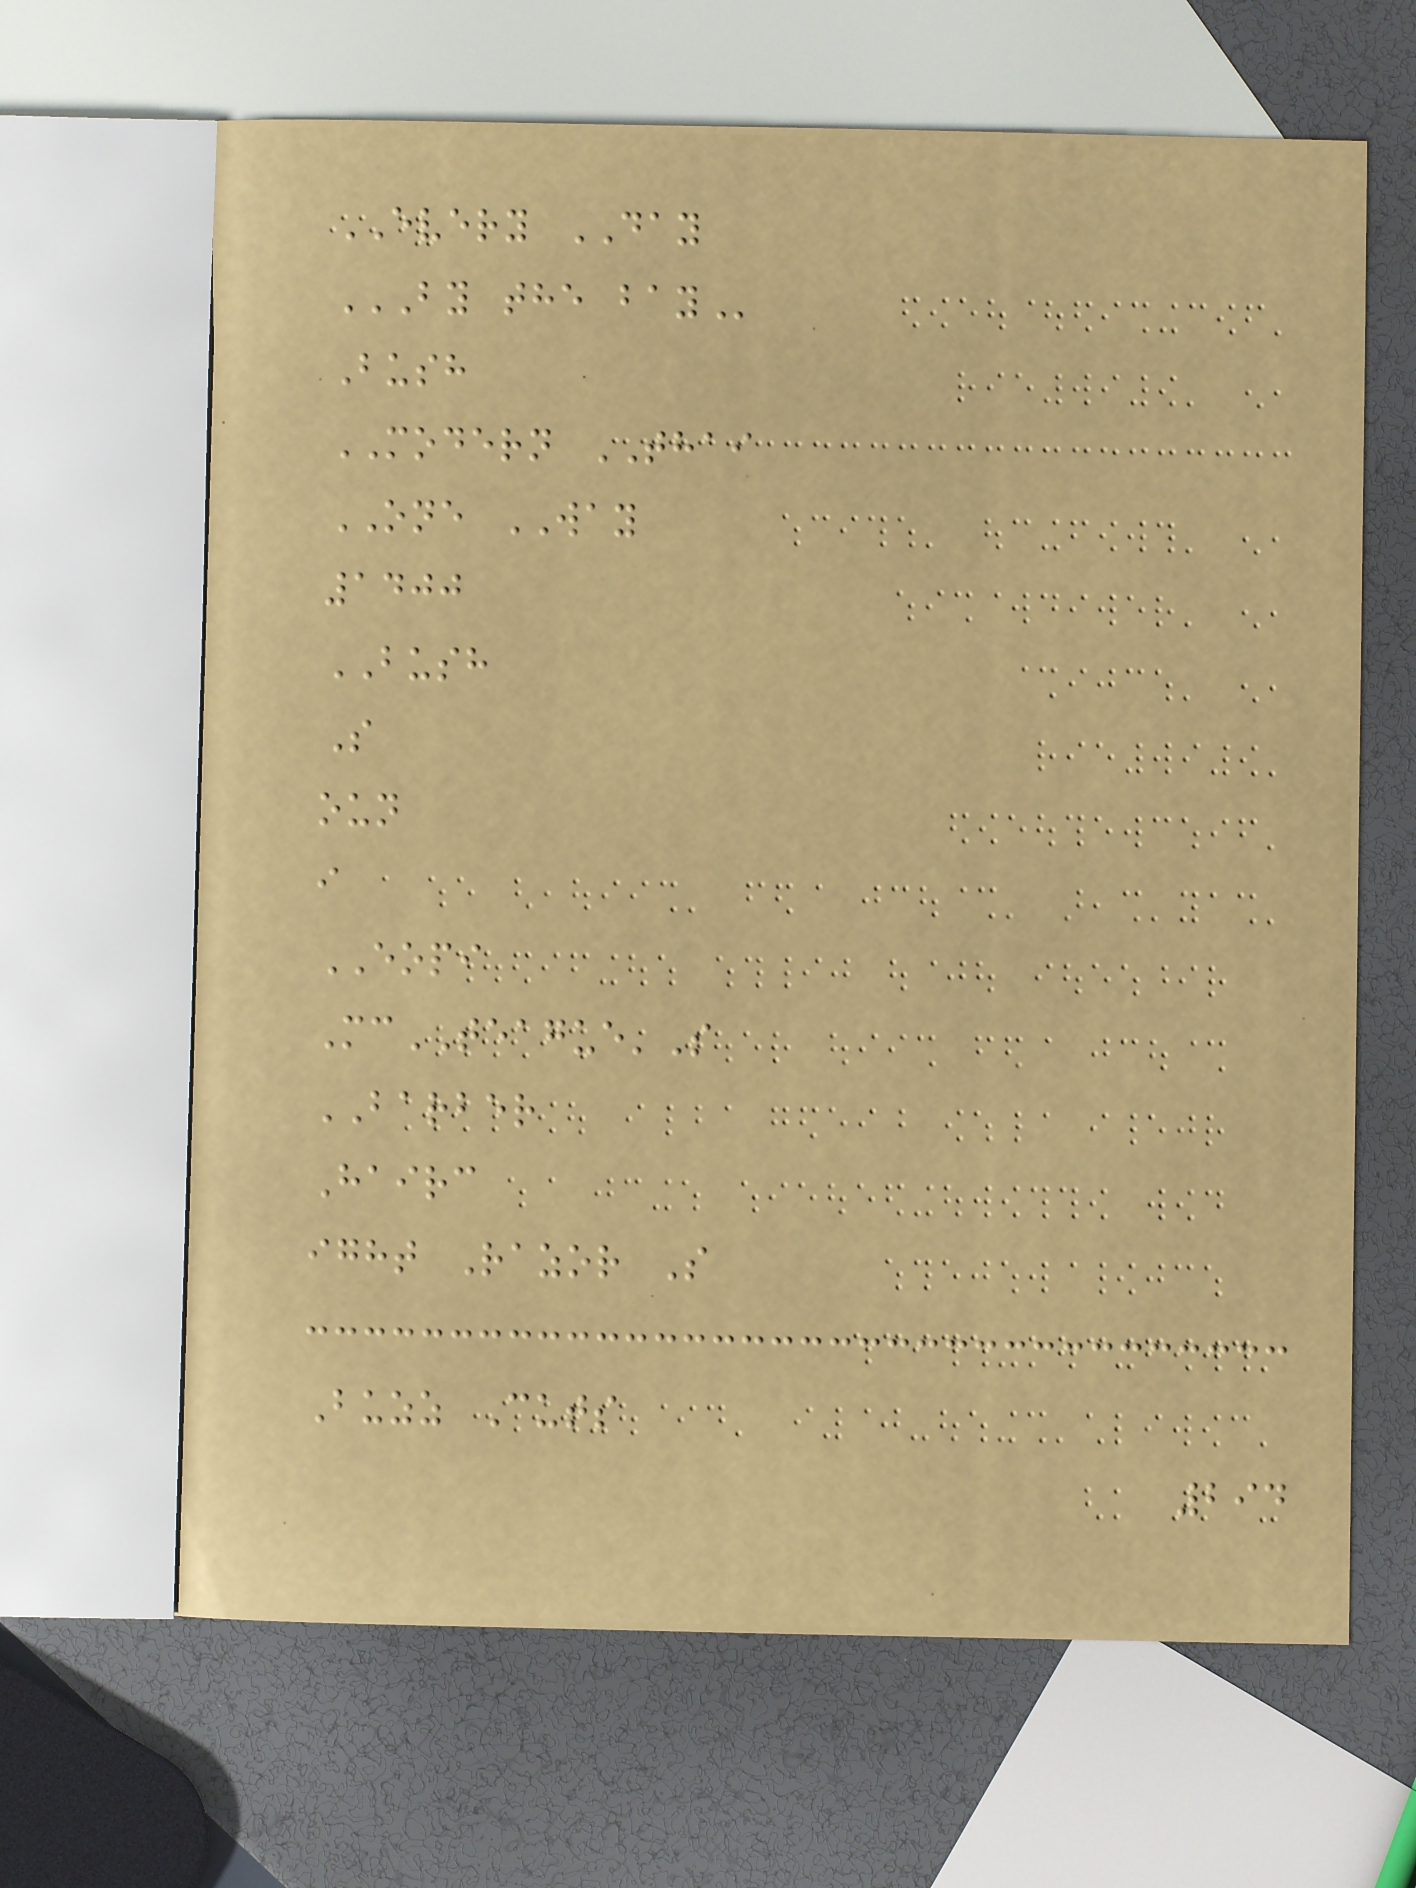EVERY DAY
BY THE BAY
Bush
MODERN THAI
ONE WAY
1400
BUSH
S
oun
i
EOPI
McTEAGUE'S
BARBER
Hairc
ight Razor S
Buzz Cuts
294
